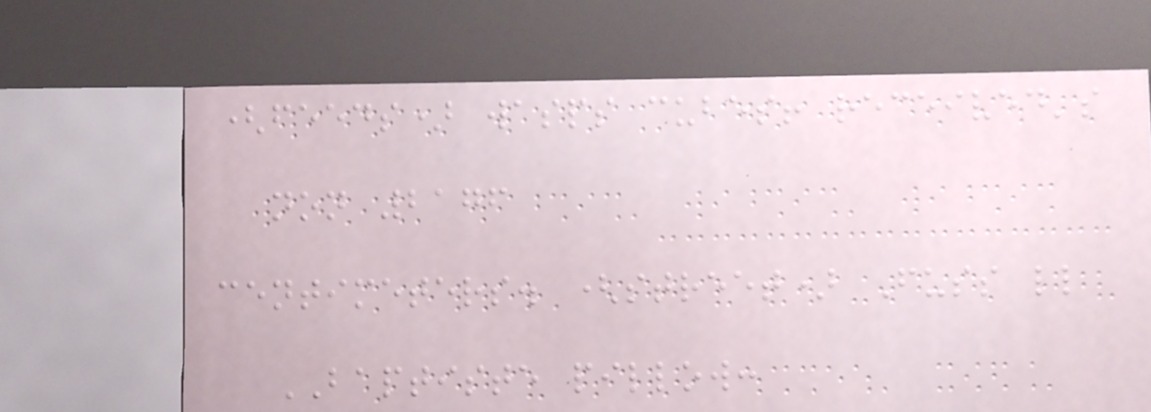(feeds) wasps cubes! received's
non 2176
centimeters. (street) Fuss ll
BAPTISTE pillow:
